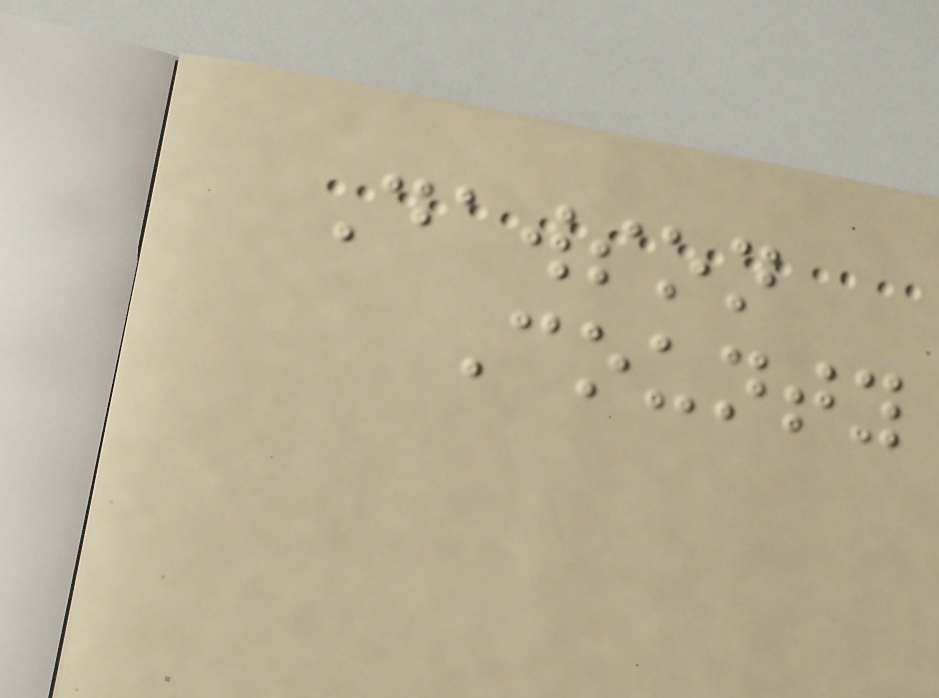Dawson
County
